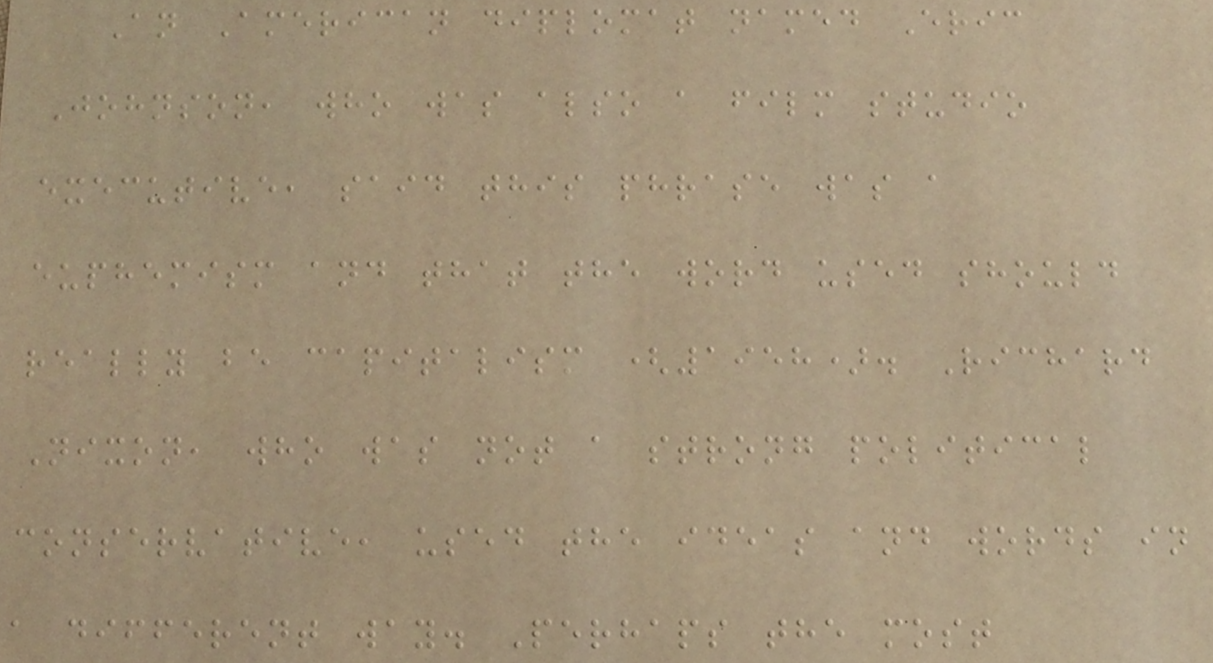An American diplomat named Eric
Johnson, who was also a film studio
executive, said this phrase was a
euphemism and that the word used should
really be capitalism (1958). Richard
Nixon, who was not a strong political
conservative, used the ideas and words in
a different way. Perhaps the most
